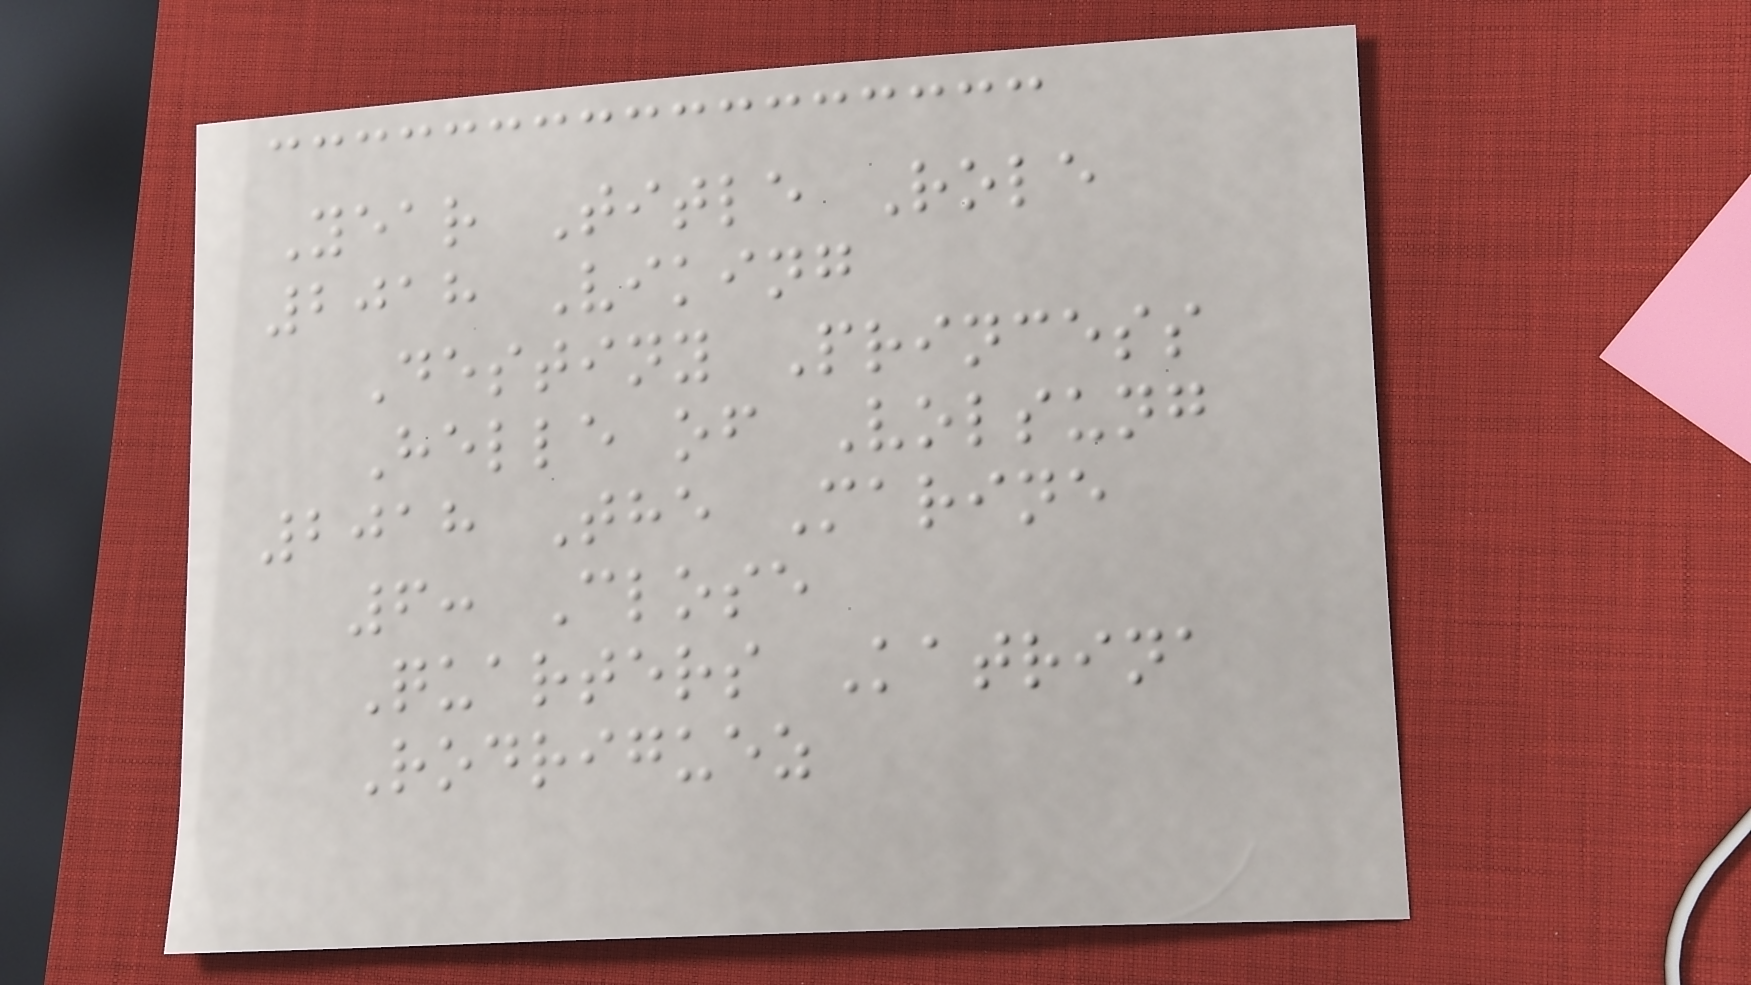Year Title Role
2018 Viking
Destiny Princess
Helle of Volsung
2018 The Marine
6: Close
Quarters Katrina
Rodriguez
